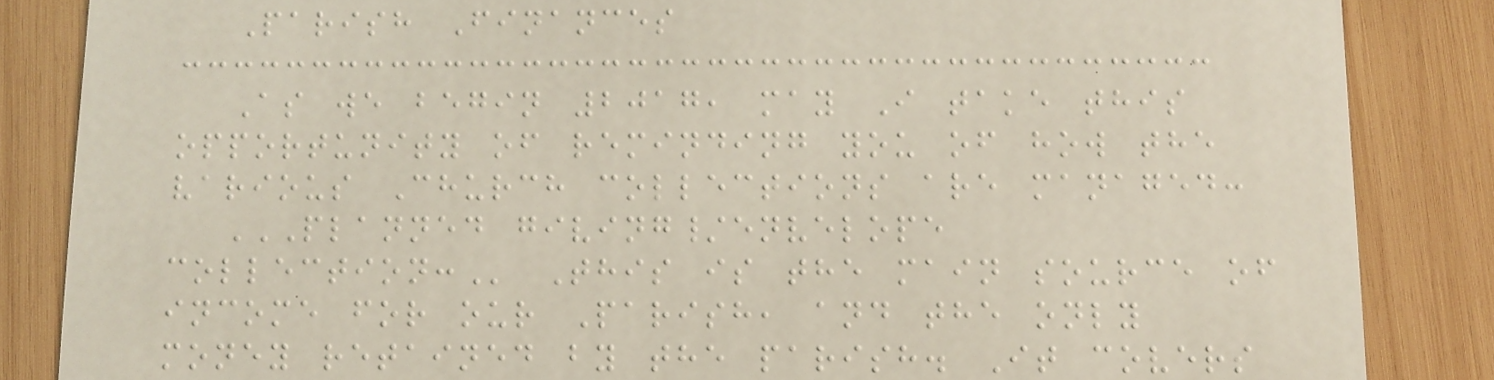Parish Finances
As we begin 2017, may I take this
opportunity of reminding you of how the
various Church collections are managed:
PLANNED GIVING/ENVELOPE
COLLECTION: This is the main source of
income for our Parish, and the only
money retained by the parish. It covers
